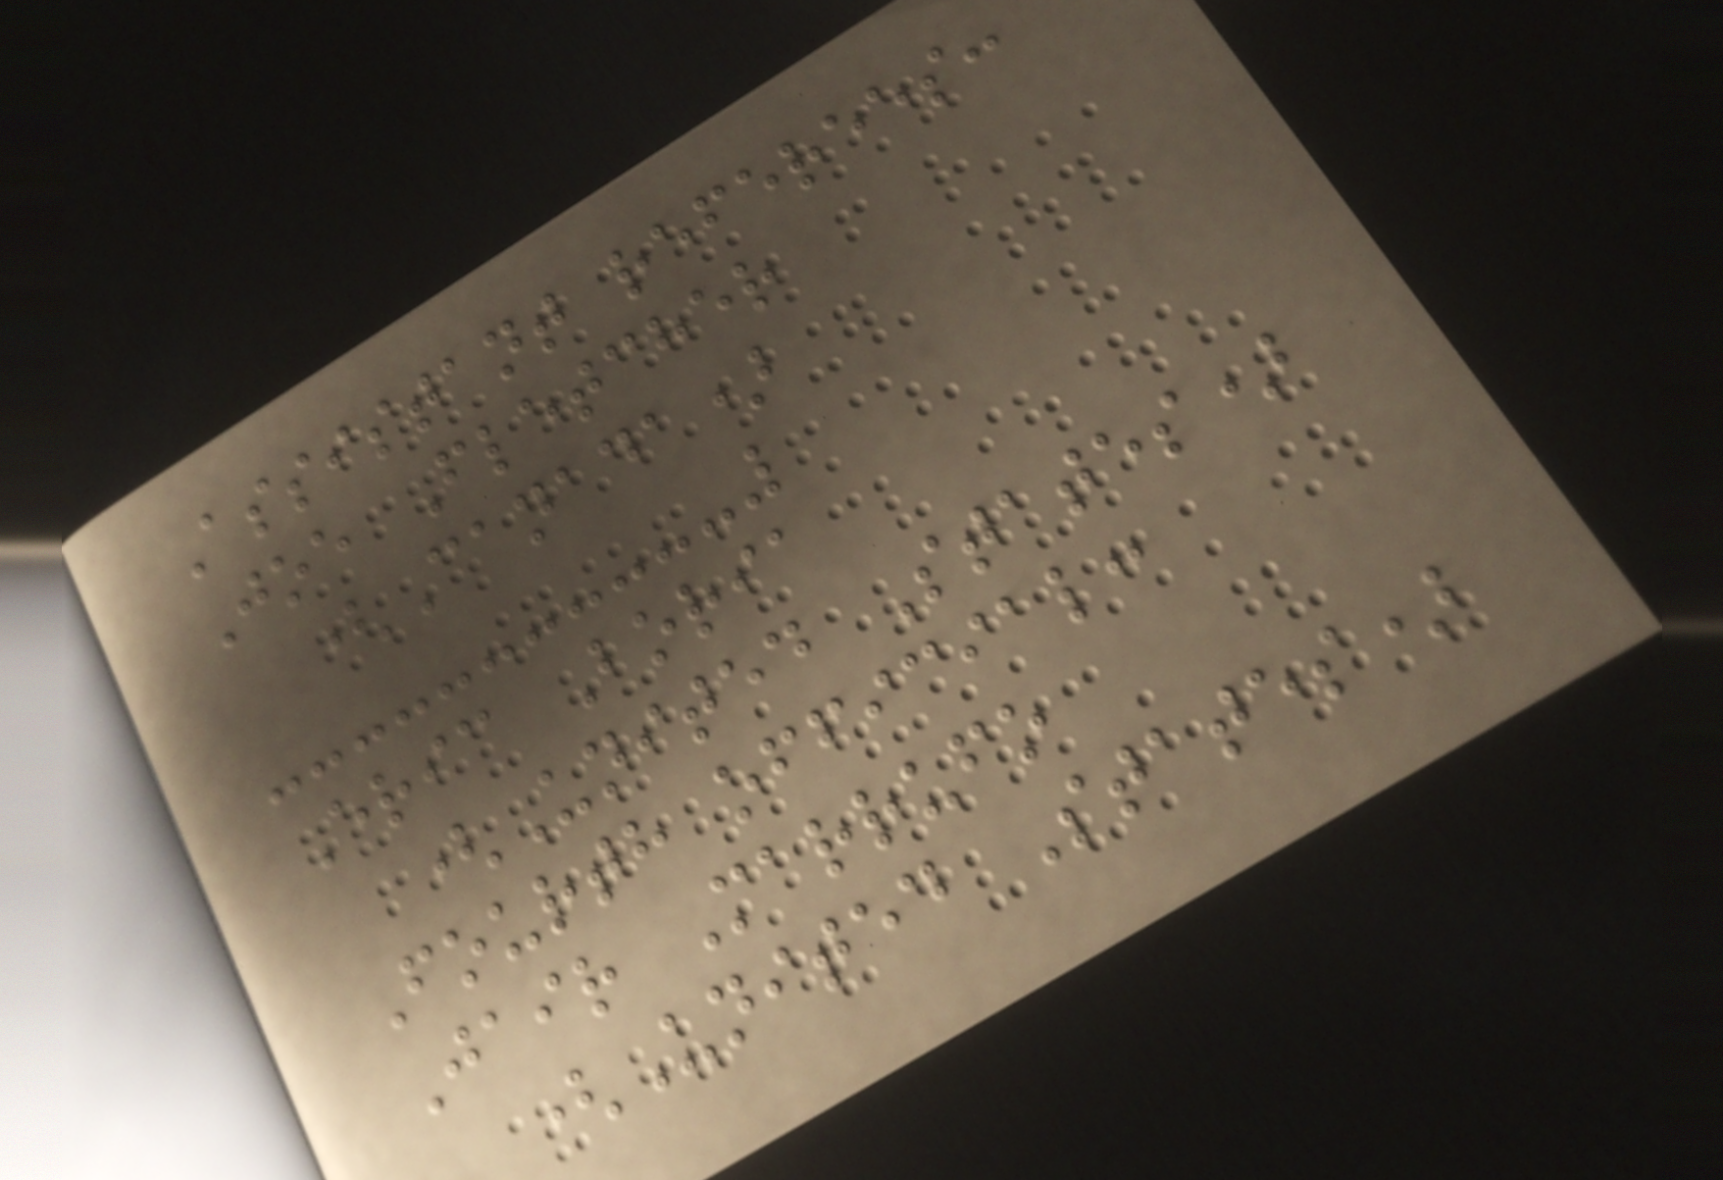Assistant referees:
Joe Fletcher
(Canada)
Eric Boria
(United States)
Fourth official:
Jair Marrufo
(United States)
